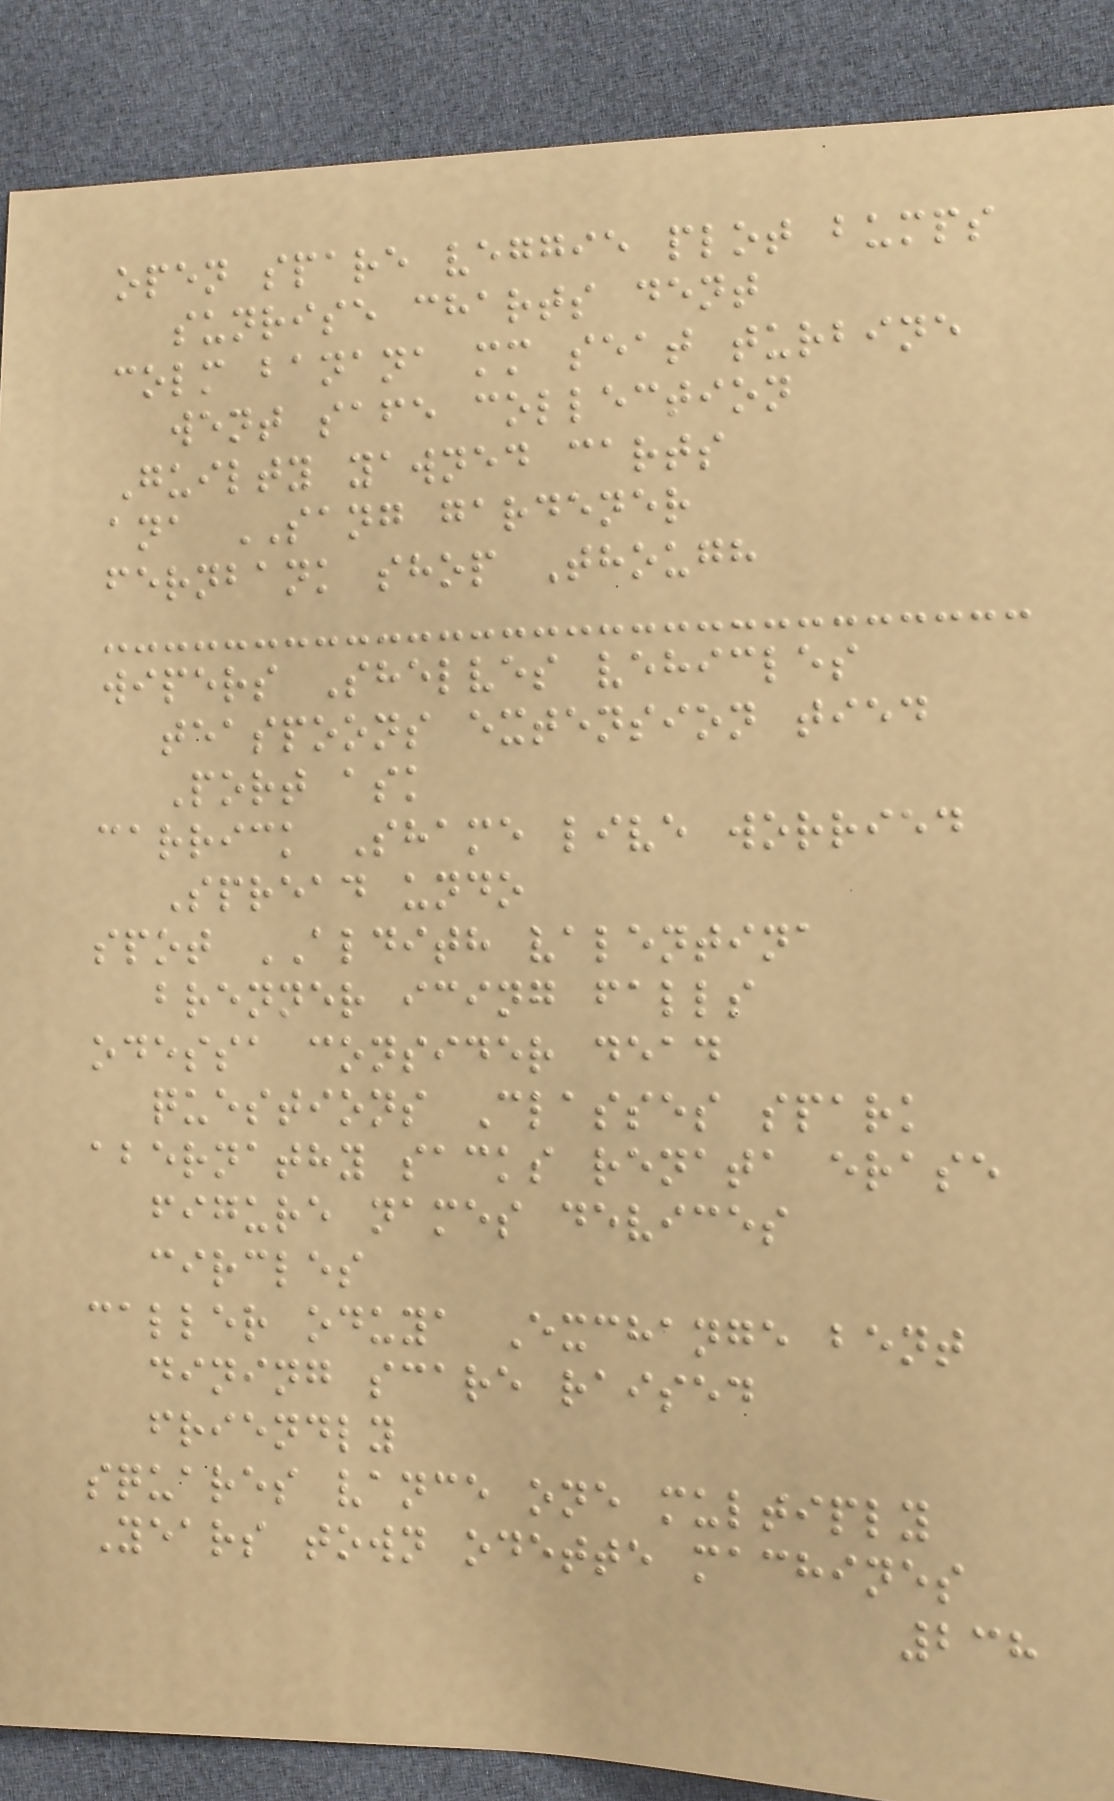open spare veggie plot bumps
sunrise charts dent
colm banana mm seat turbine
went safe collection
Guilty yawned carts
ana SANG gardener
fernbank shop Though
wipers Shelves vehicles
teaspoons extension tied
Port ask
carrick Shame live worried
Spread undo
spot ALDITH valentina
brenner icing falls
odessa consider dead
questions Classes spark
abernathy sacks renata erase
figure names devices
circles
caller oduya Exchange bent
dining scare raised
friendly
squares vance one multiply
Years town odette machines
238
